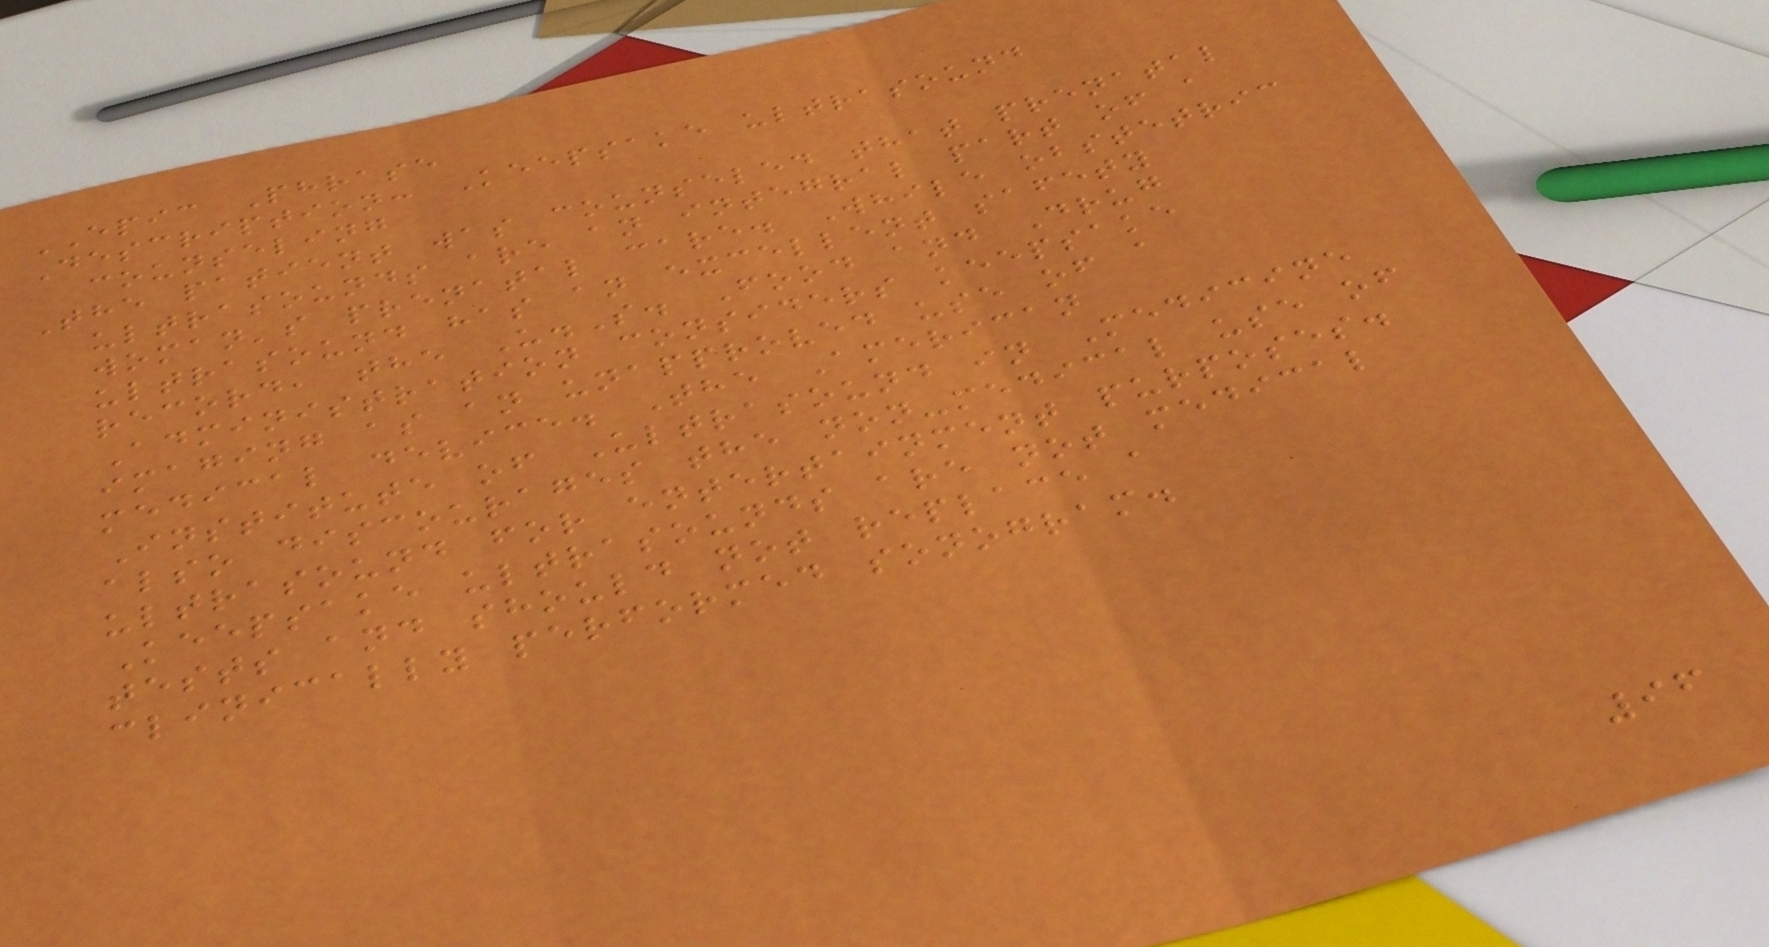EPIC Phrase
Description: Keepsake ultrasound
counseling
The patient was counseled that prenatal
ultrasounds are an integral part of a
woman's prenatal care. While obstetric
ultrasound has an excellent safety
record, the U.S. Food and Drug
Administration considers keepsake
imaging as an unapproved use of a
medical device. The American
Institute of Ultrasound in Medicine
also discourages the non-medical use of
ultrasound for entertainment purposes.
Keepsake ultrasounds are not medical
tests and should not replace a
clinically performed sonogram.
96
